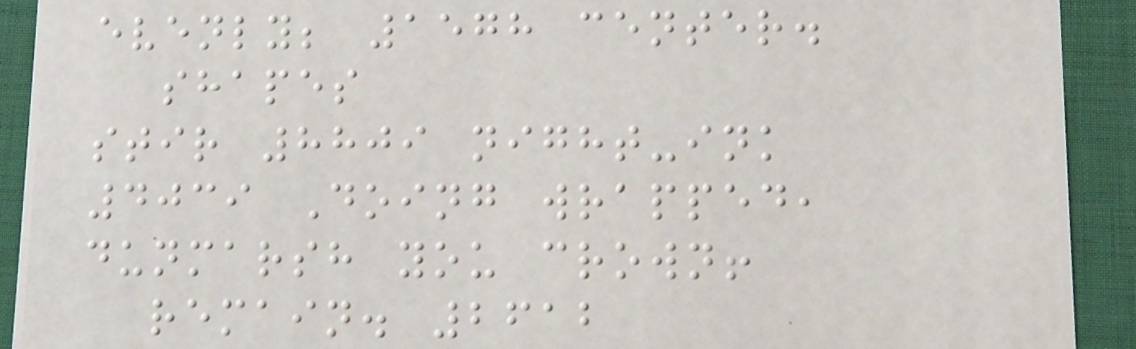evenly; 1578 center.
shapes
stir 8809 night-ink
4039 Doing wrapped,
dunmarsh you crown!
remain. 2612
